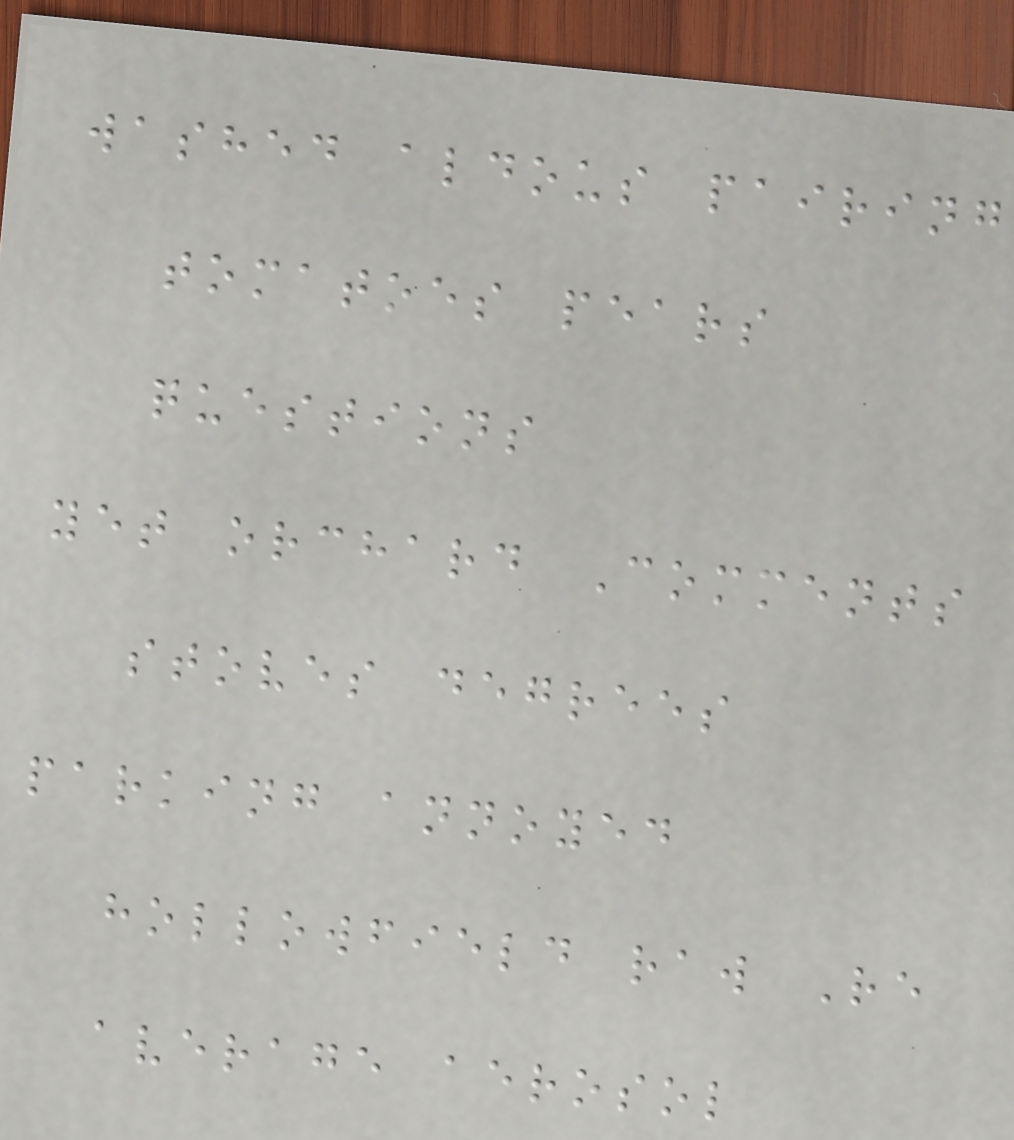washed aldous pairing
tomatoes pears
questions
yet orchard Comments
stoves degrees
parking annoyed
hollowfield raw Re
average aerosol
